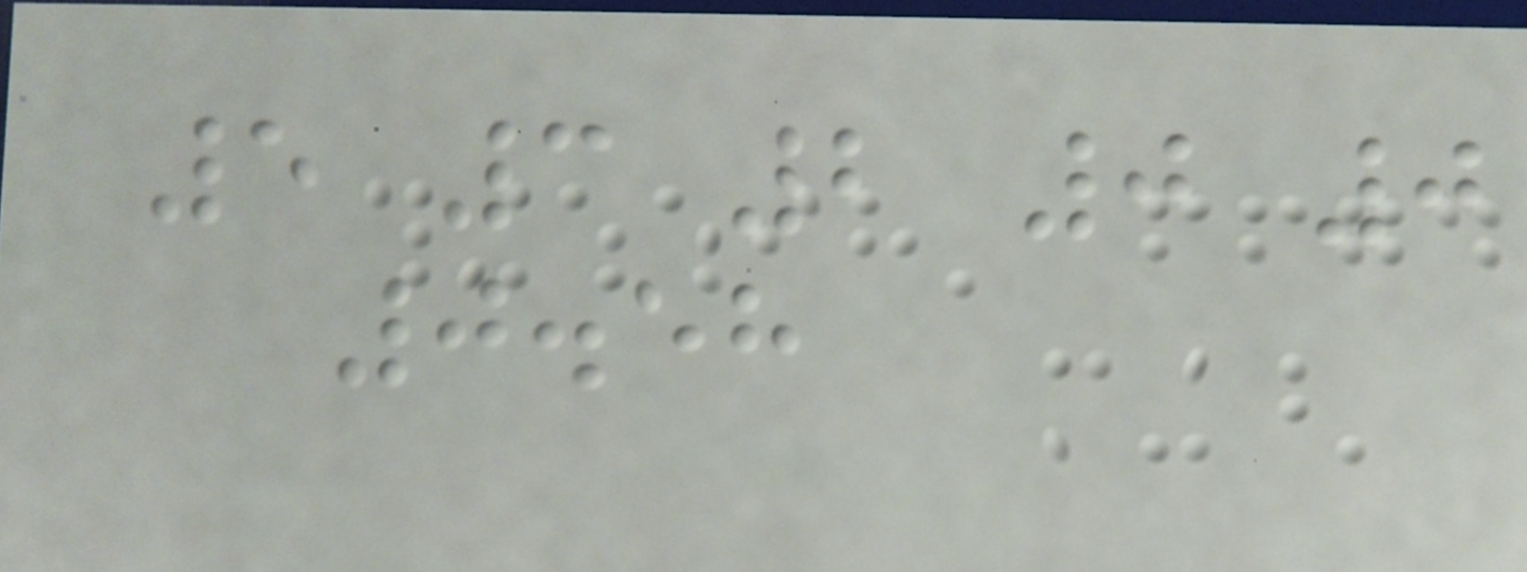5 3 2 0 0
0.58
